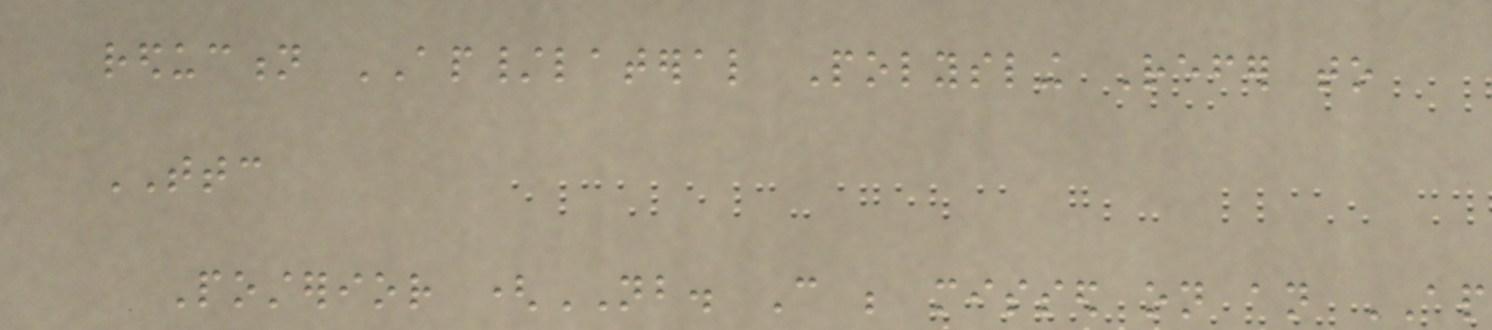reduction AP/lateral Polysling Refer to
TTC
Posterior (NB. Can be missed on an AP
